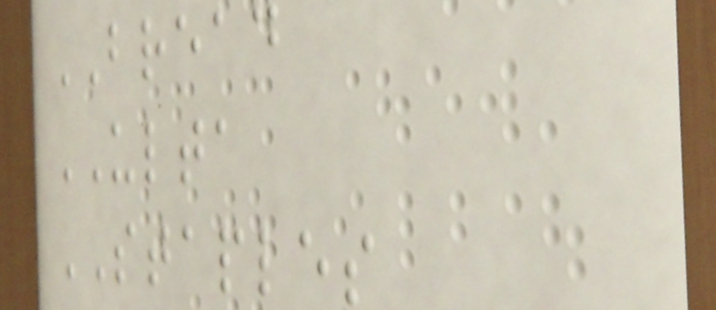BREAD
ULTA
STAPLES
